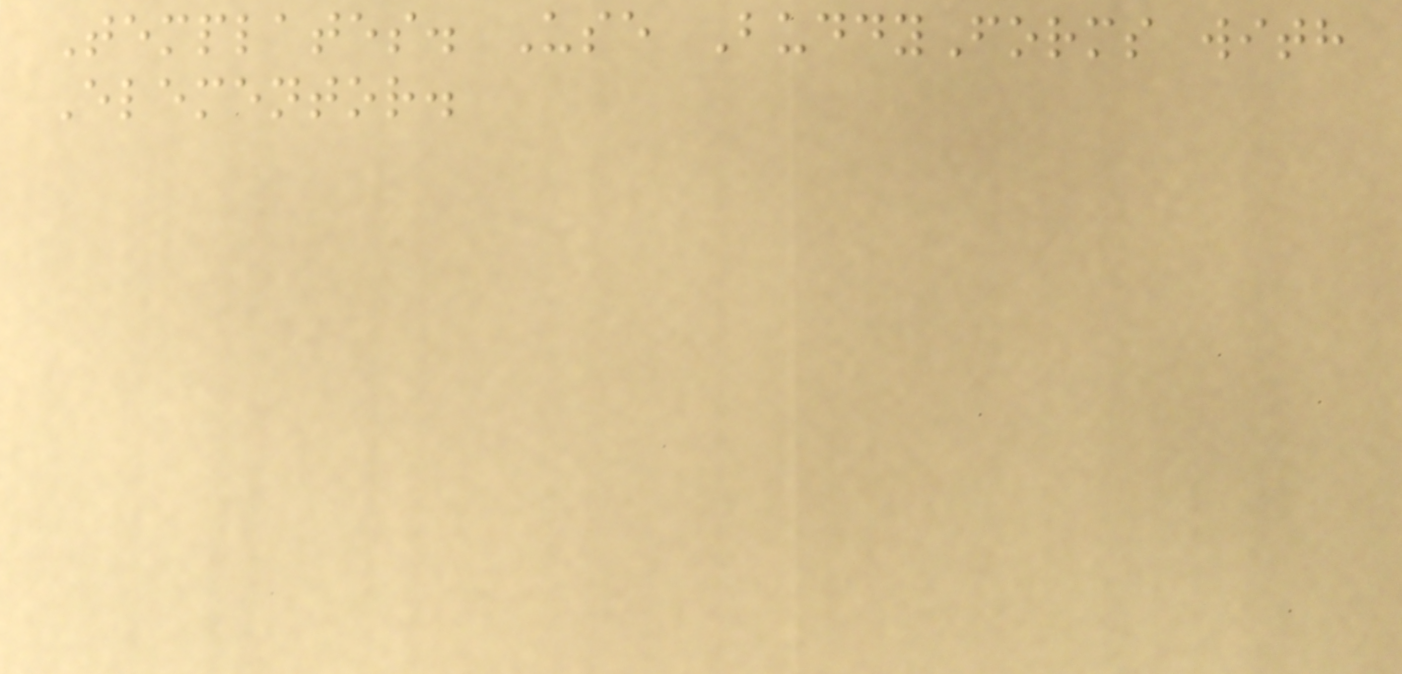Templates. Use BuddyForms with
Elementor.
